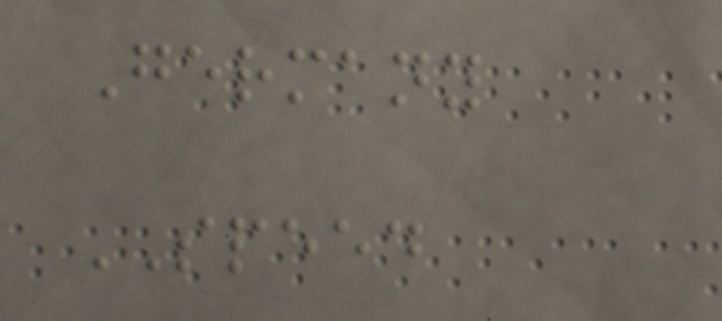Germany
SPEED
